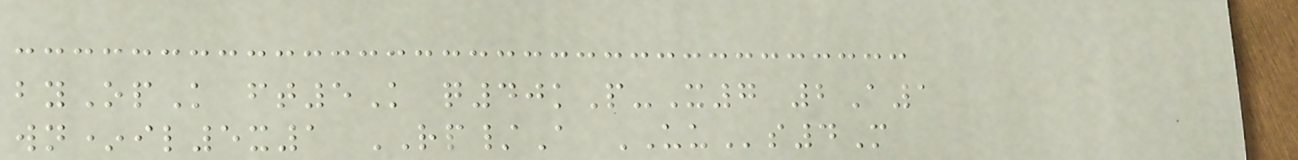byOpK ft5K q40kP-X7 2A1
wn*il5x1 RP/A UUs4M
